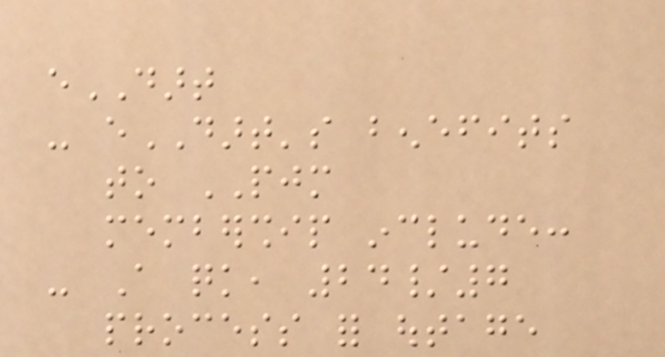eDART
- eDART's benefits
to PJM
membership include:
- A quick, 24/7
process for outage
